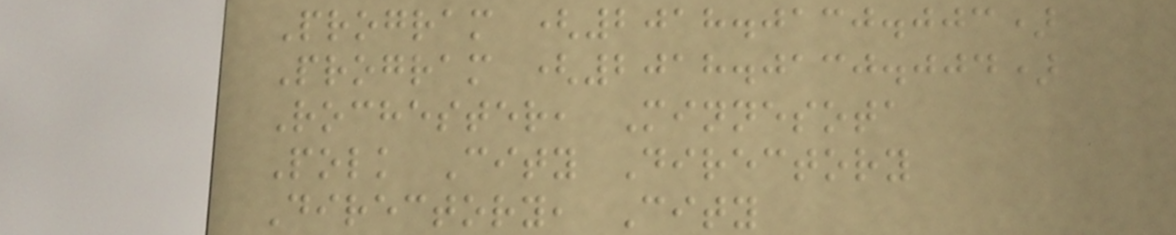Program (2018.0130.003)
Program (2018.0130.004)
Rochester, Minnesota
Polk City Directory
Directory, City
